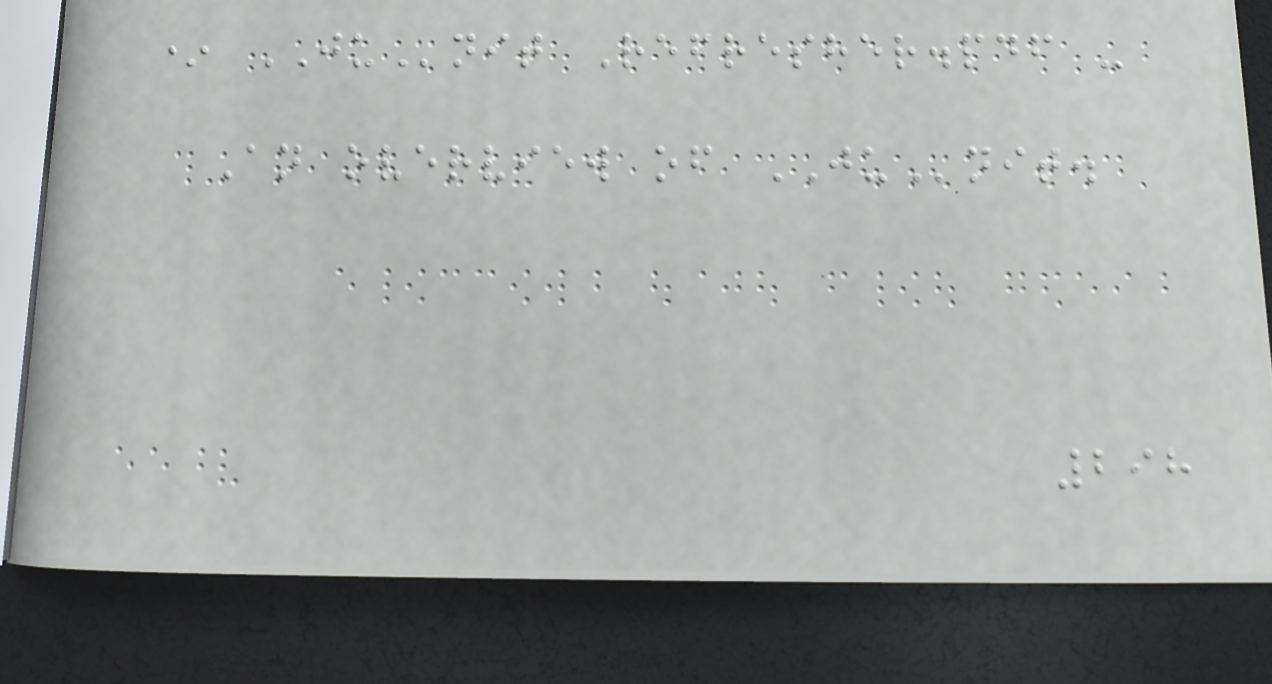* JUnit Refresher.pdf -
An overview of JUnit.
298
